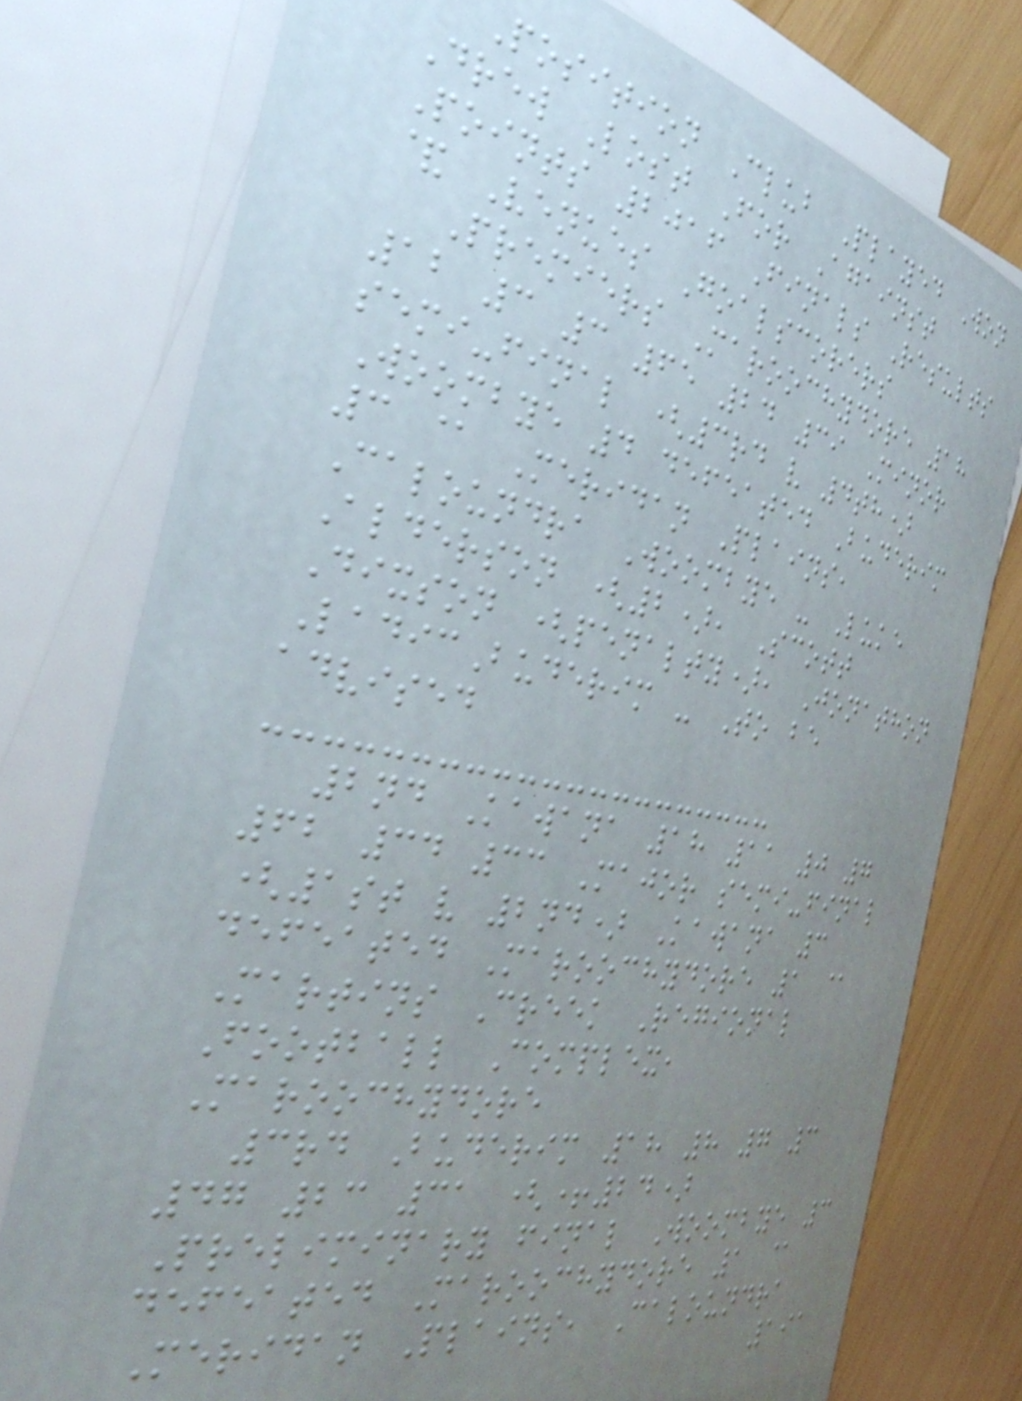Position Club Played Won
Drew Lost For Against
Points 2016 Finals Results
& Venues Goalscorers
Premiers Maroochydore 18
12 3 3 65 24 39 Minor
semi-final (3rd v 4th)
Woombye 4 defeated Buderim
3 @ Meridan Plains,
Caloundra Woombye - Luke
Alderson (2), Scott
Dixson (penalty), Jonathon
LadicBuderim - To be
advised
2nd Kawana 18 11 0 7
62 34 33 Major semi-final
(1st v 2nd) Kawana 3
defeated Maroochydore 1 @
Martins Creek Regional
Football Complex,
Maroochydore
3rd Buderim 18 8 7 3
47 23 31 (+24)
Preliminary final Woombye 3
defeated Maroochydore 1 @
Meridan Plains, Caloundra
191
